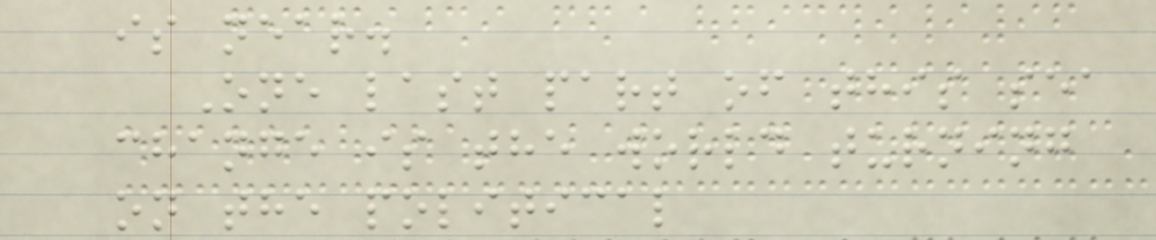is near.
One last part of this sea
change is the world turning
on the political
